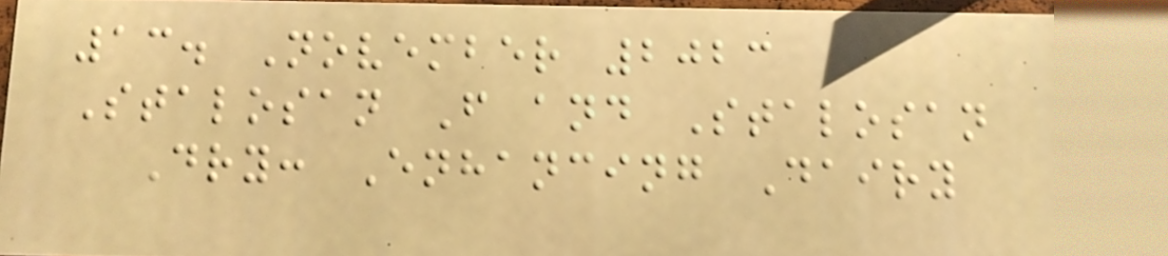13. November 2023
Stalosan F and Stalosan
Dry: Enhancing Dairy
